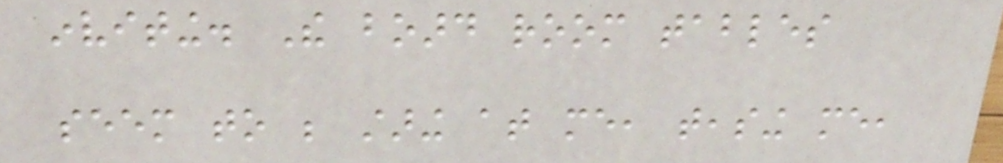inviting. The board room tables
seem to be staring at me, teasing me,
